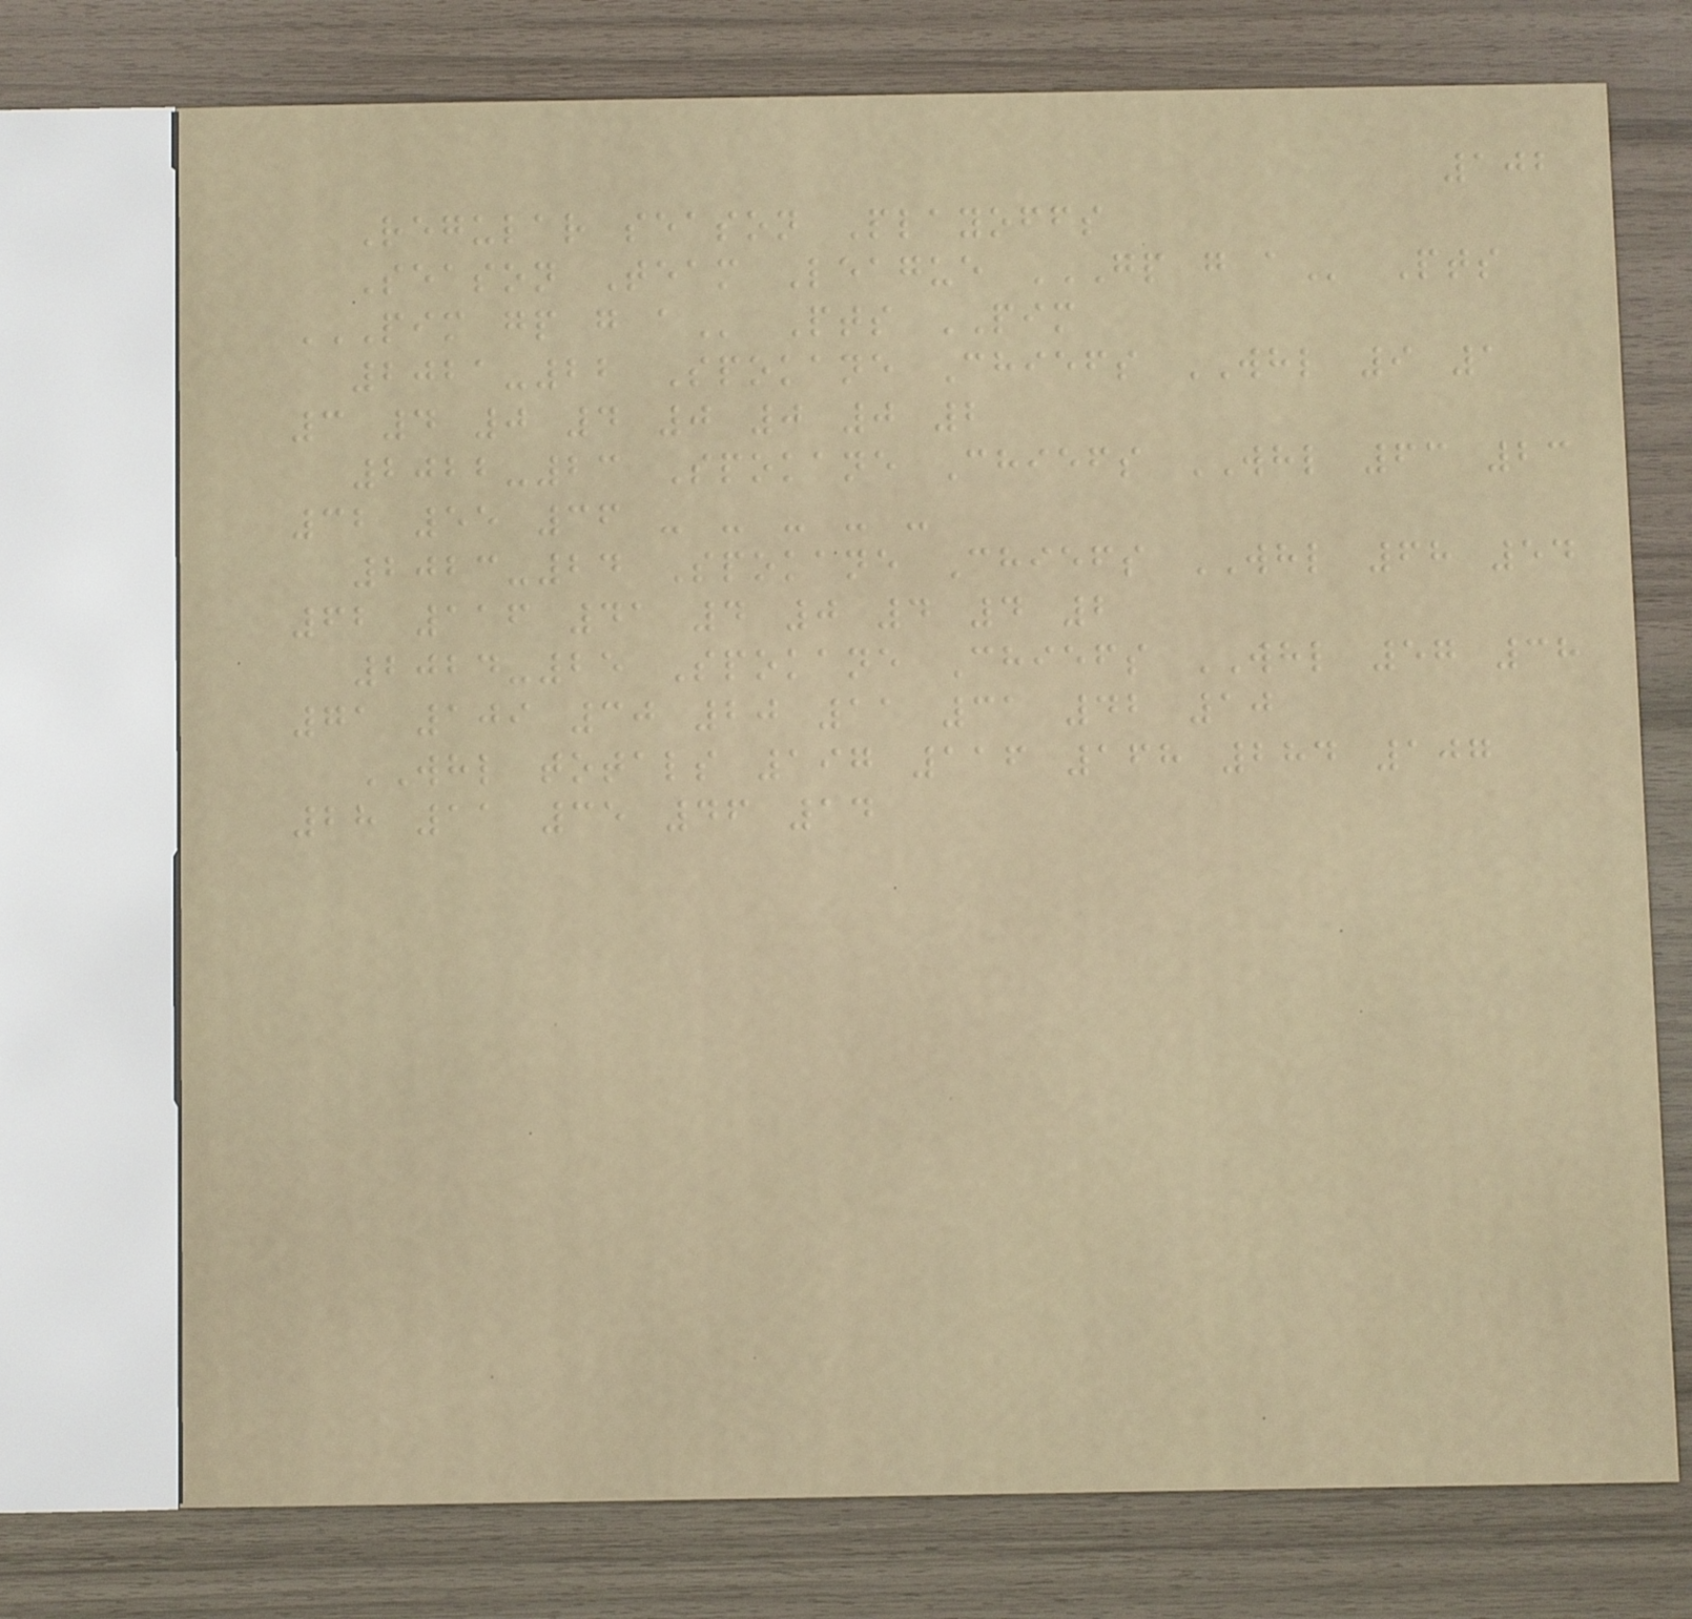102
Regular season Playoffs
Season Team League GP G A Pts
PIM GP G A Pts PIM
2021-22 Spokane Chiefs WHL 9 1
3 4 0 4 0 0 0 2
2022-23 Spokane Chiefs WHL 63 23
32 55 36 - - - - -
2023-24 Spokane Chiefs WHL 68 54
62 116 41 4 0 4 4 2
2024-25 Spokane Chiefs WHL 57 38
71 109 30 20 11 31 42 10
WHL totals 197 116 168 284 107
28 11 35 46 14
